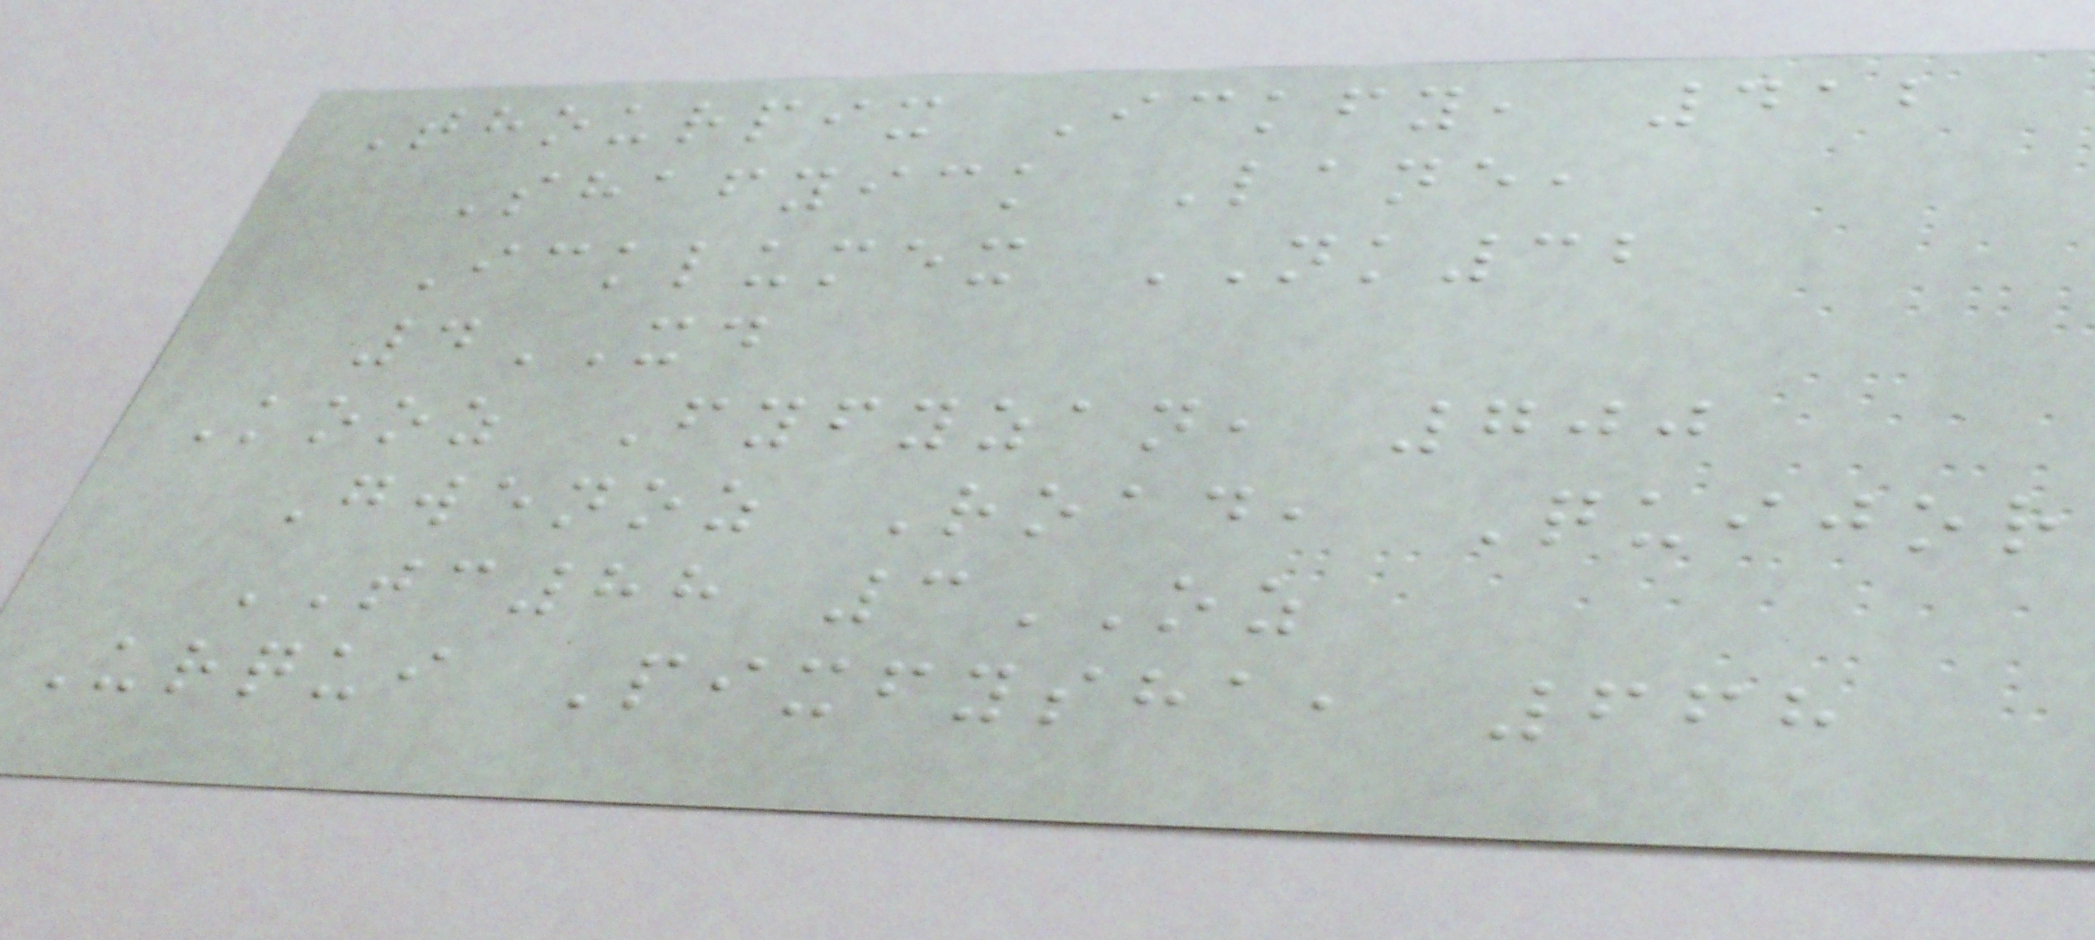Thourpix Ickfy, 412
Shafyick Lane,
Icklumex NK32
4XD
Kooz Fyfyzan, 700
Gwenoz Road, Quijor
TC88 3OZ
Urqui Pixfysha, 668
